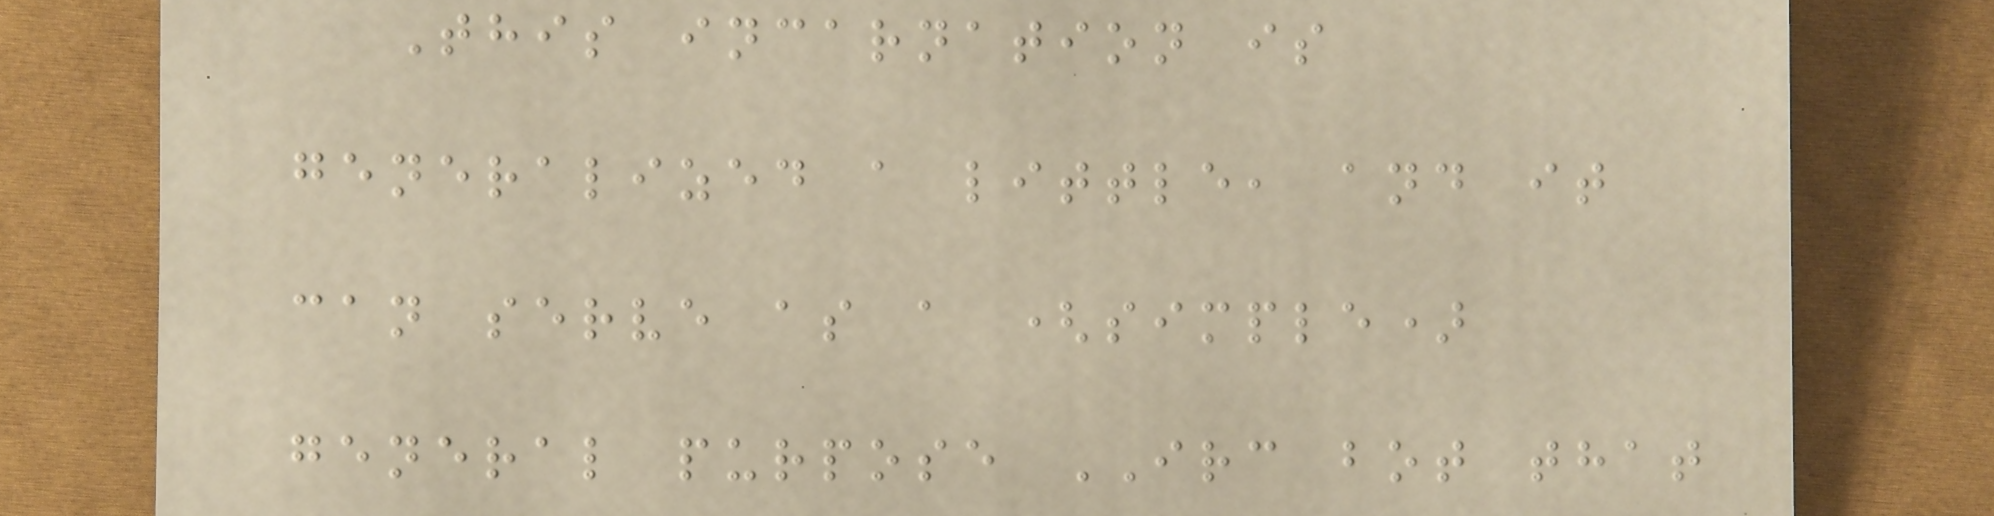This incarnation is
generalized a little, and it
can serve as a (simple)
general purpose IRC bot that
